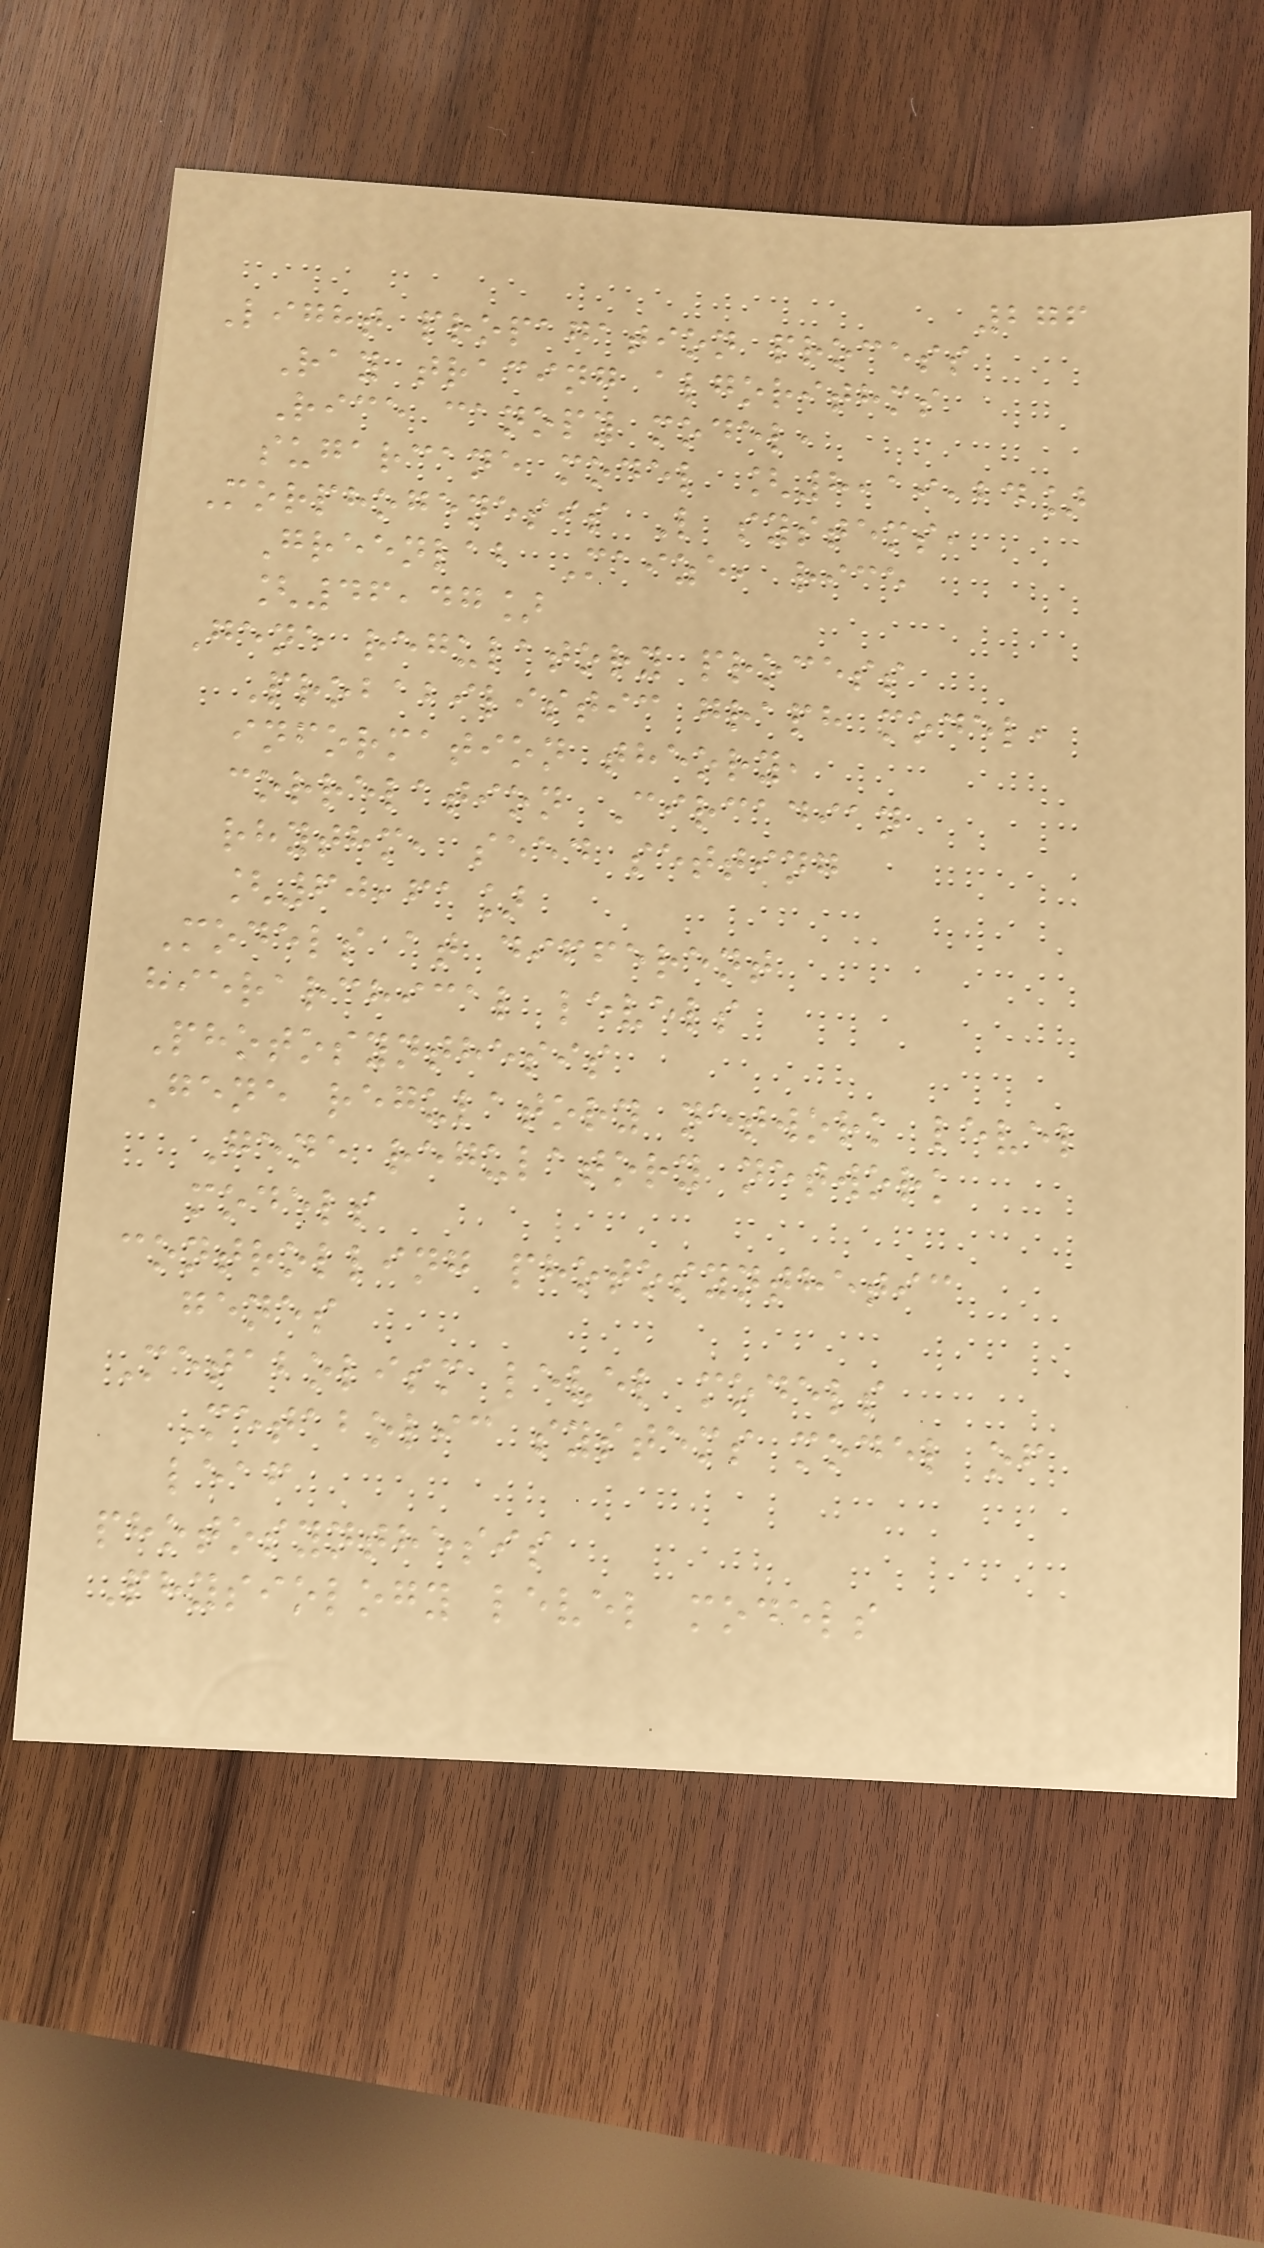276
Light propagation process
Ray tracing algorithms
Rice canopy model,
sugarcane model [8,19,24]
Morphogenesis L systems,
Greenlab Maize, rice
[46,47]
Gene regulatory process
Probabilistic graph model,
information theory,
correlation Circadian
rhythm, seed setting
[60,61]
Models at different
hierarchical levels
Photosynthesis
Gene regulatory network level
Gene regulatory network
models
controlling photosynthetic
genes
Metabolism level models
Metabolic systems model of
leaf
photosynthesis
Physiology level models
